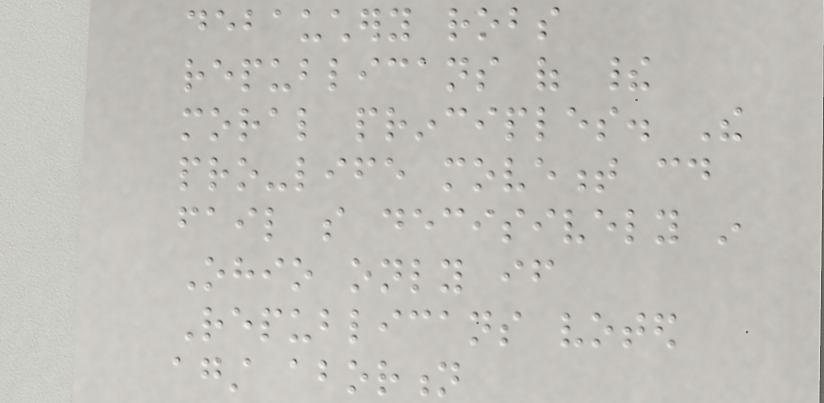debauchery robs
republicans of their
moral principles. The
pro-life movement could
fail so decisively in
Ohio only if
Republicans voted
against abortion
